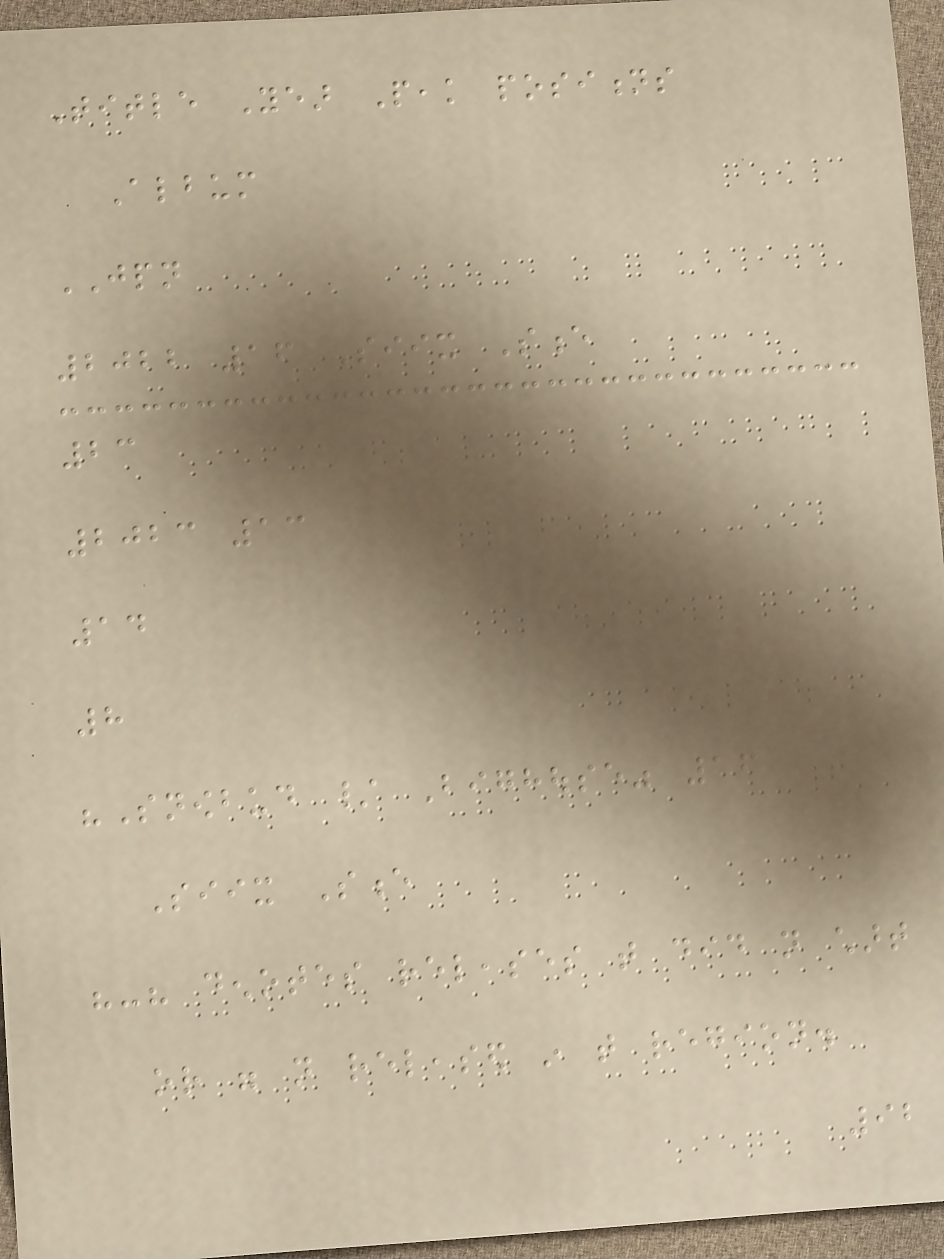Title Year Peak positions
Album
JPN
2022 16 Siix Sence
23
2023 13
14
8
"Snowbud / Bighouse" 16
Siix Sence
"-" denotes releases that did not chart
or were not released in that region.
92
